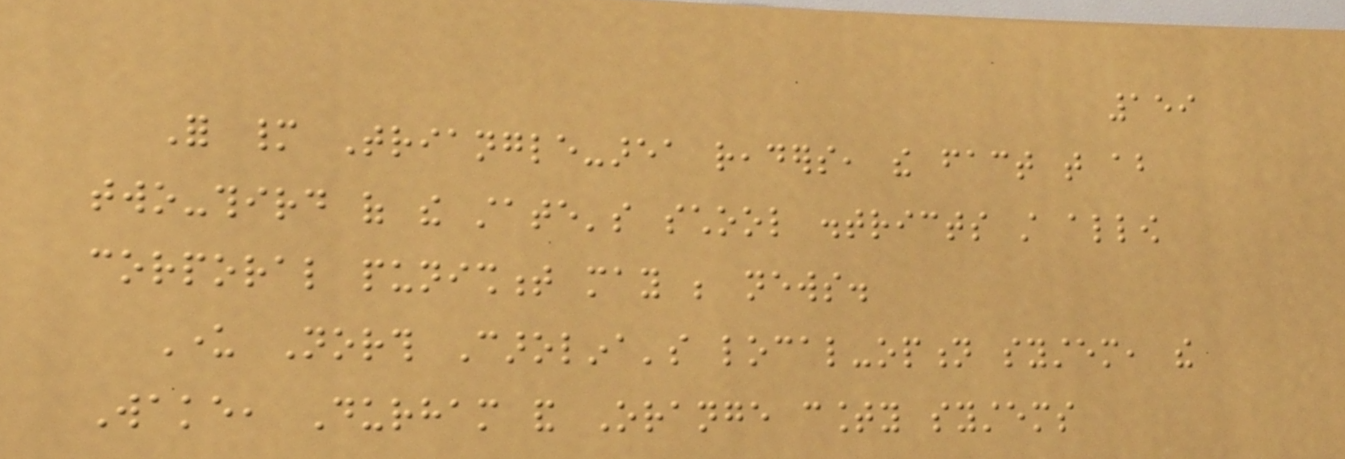159
For many Triangle-area readers, the fact that about
two-third of the state's school districts still allow
corporal punishment may be news.
Under North Carolina's local-option system, the
Wake, Durham and Orange county systems
